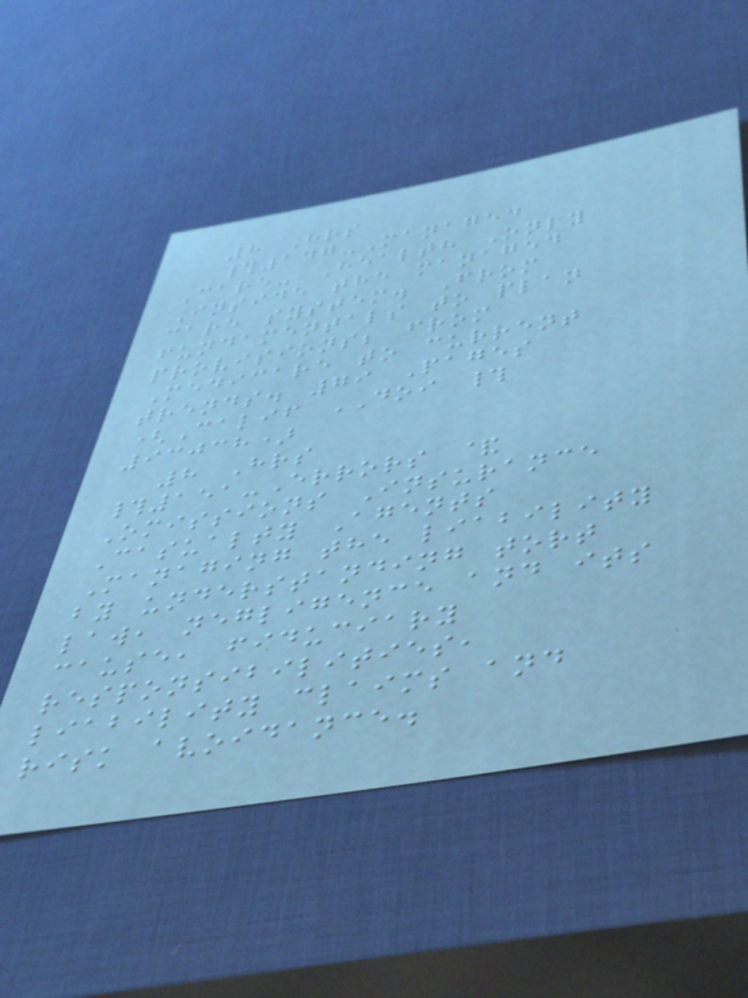8 Hrs
#147-Managed
Care- Health Only
Inside the managed
care system. From
fundamentals to plan
provisions; from
Medicare to current
trends. 79 Pages
(Calif DOI #
93038)
8 Hrs
#151-Errors &
Omissions Insurance
Casualty Agents
Managing the liability
by understanding tort
law, negligence and its
cause, fiduciary
responsibilities,
liability claims and
risk avoidance.
